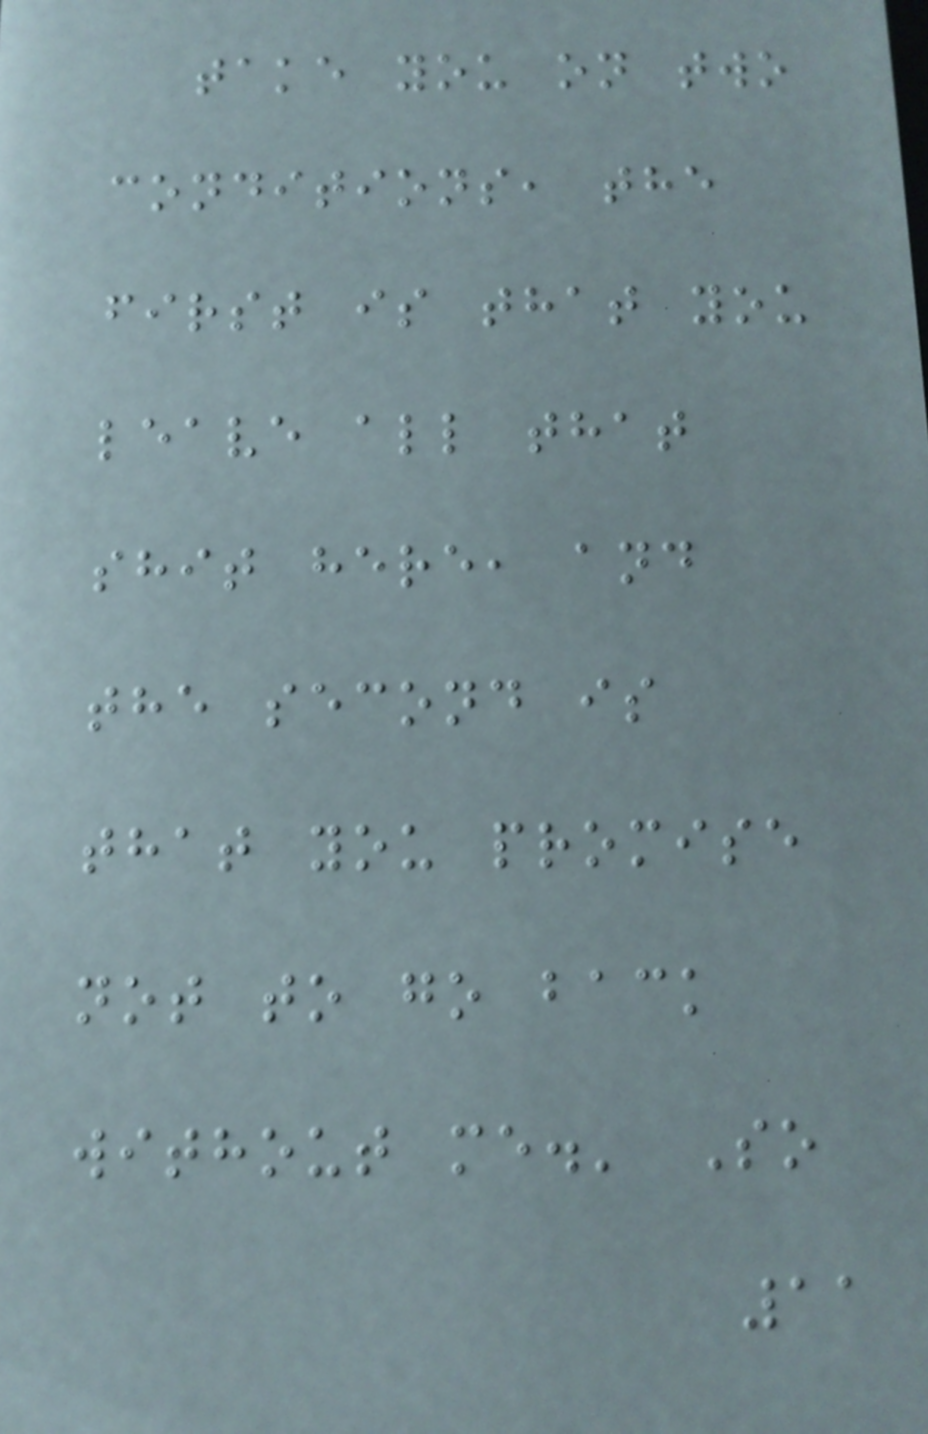take you on two
conditions, the
first is that you
leave all that
shit here, and
the second is
that you promise
not to go back
without me.' So
11
